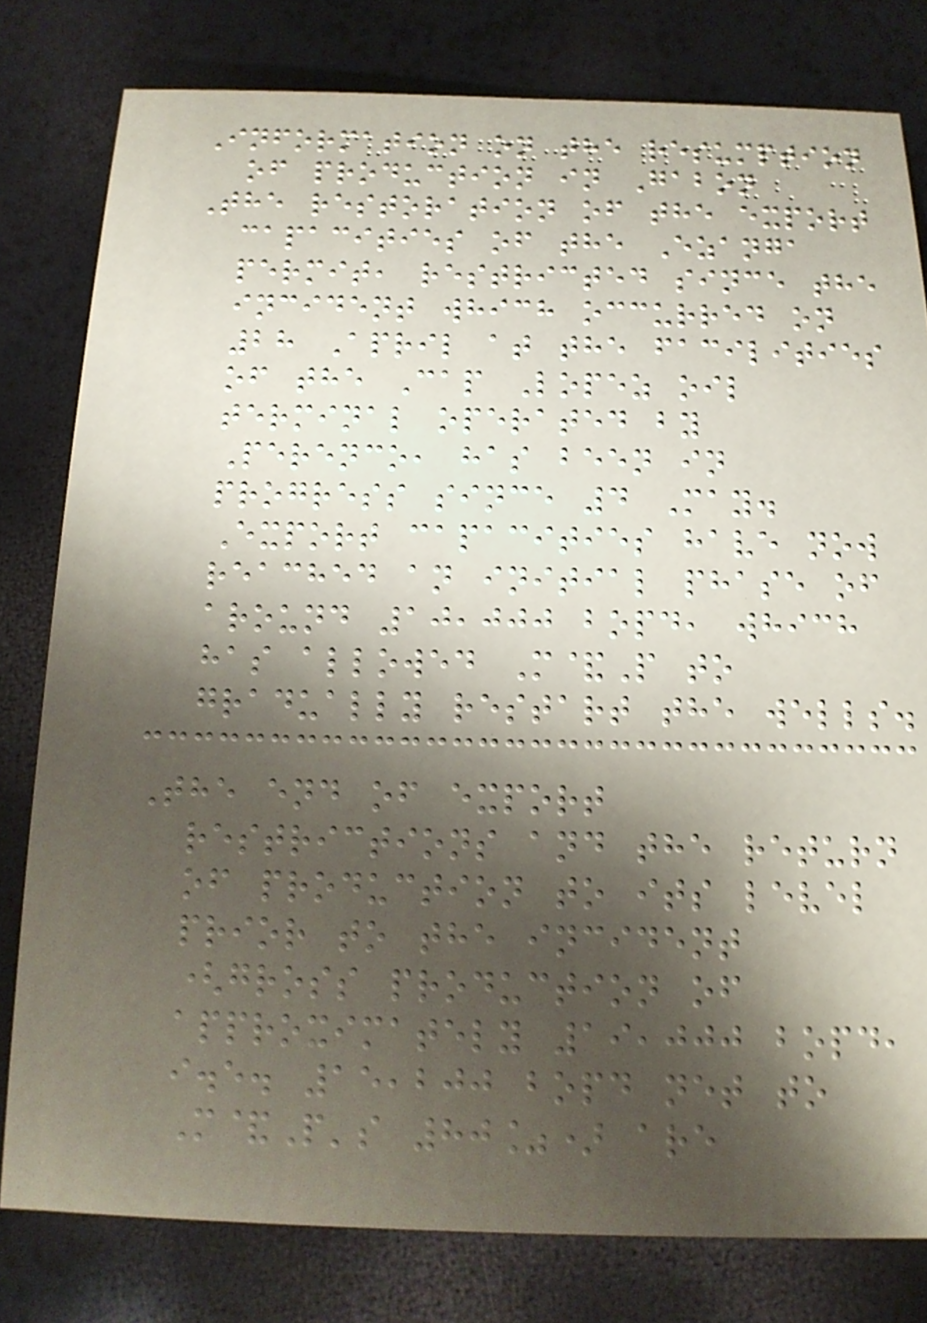Information on the resumption
of production in Gabon
The restoration of the export
capacities of the Ezanga
permit, restricted since the
incident which occurred on
28 April at the facilities
of the Cap Lopez oil
terminal operated by
Perenco, has been in
progress since 4 May.
Export capacities have now
reached an initial phase of
around 10,000 bopd, which
has allowed M&P to
gradually restart the wells.
The end of export
restrictions and the return
of production to its level
prior to the incident
(gross production of
approximately 19,000 bopd,
i.e. 15,200 bopd net to
M&P's 80%) are
